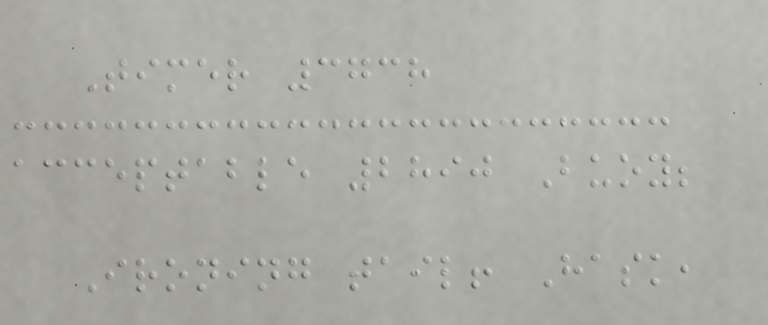Timer 3738
acceptable 2890 Buoy;
Ironing tail! Hask,
